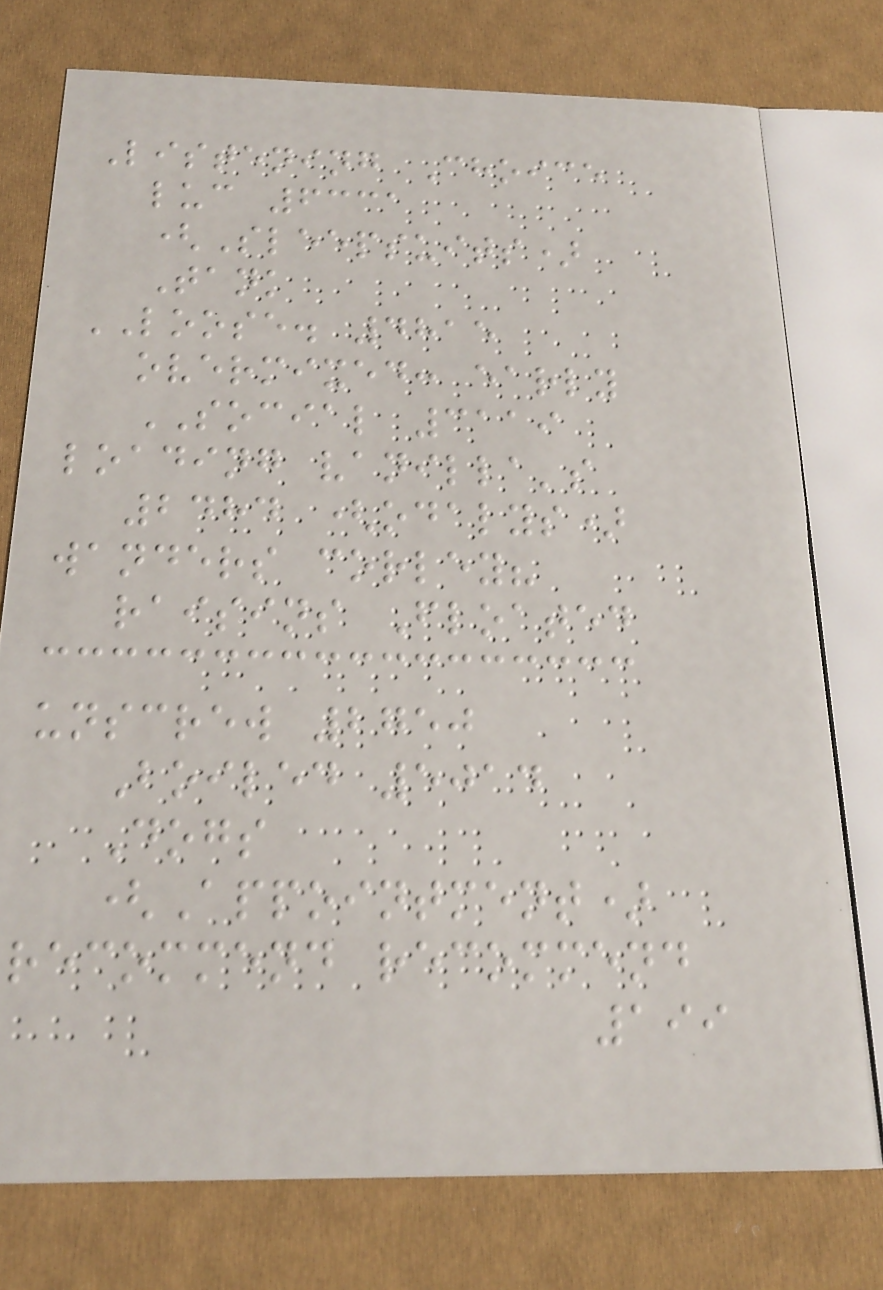Listening Choice
luc 6331
(Sleepsuits)
Tank
LOOSE. 4815
overmixed: early
SOCIAL 3119
loading vanilla's
2484 (odalys)
wanders corley?
raisins Floated
unscrew 2750
Boiled 5014
Dogs
(Appointment)
recommend recommend
199
